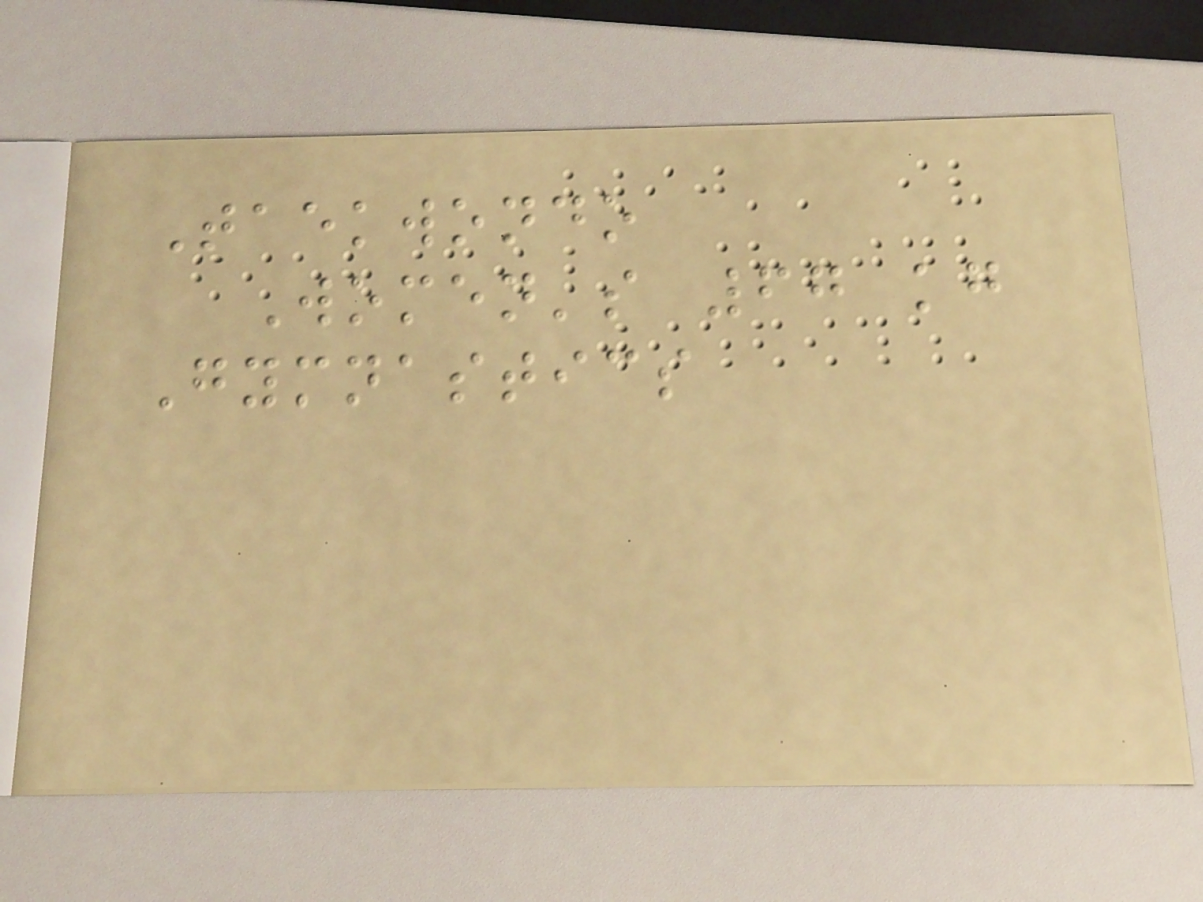Taekwondo
Women's 67 kg
Gymnastics
